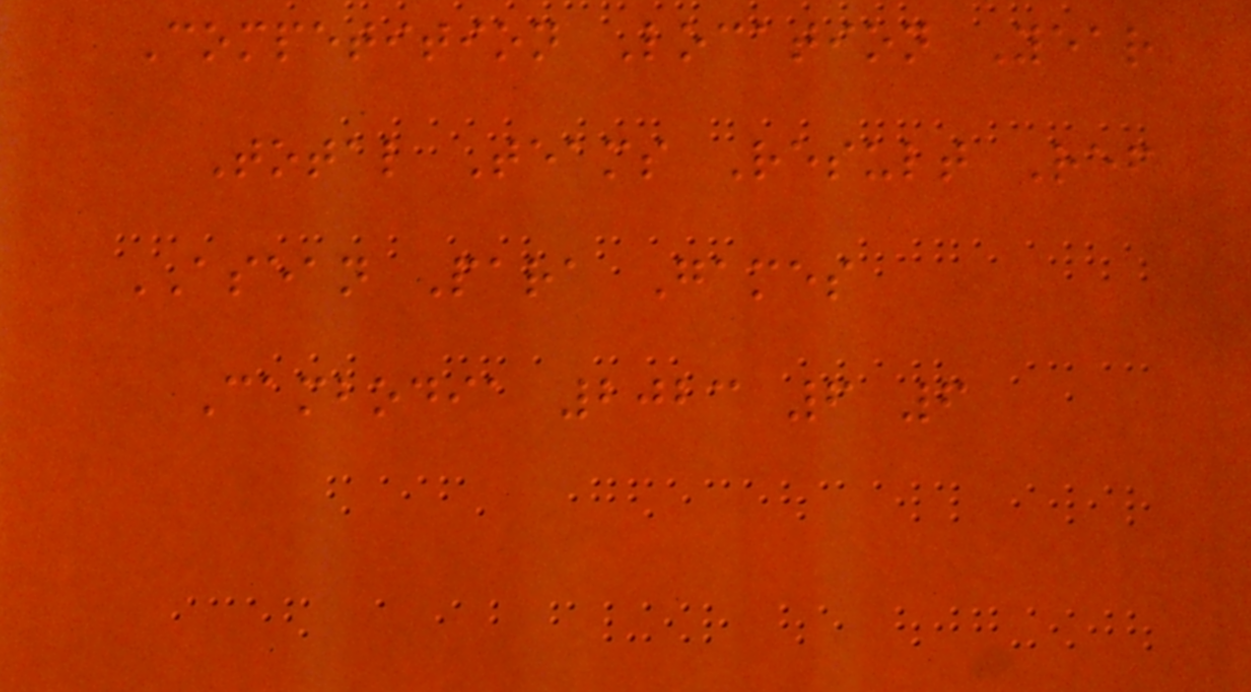Competition Location Year
Total Teams Result Ref
ASEAN Para Games
Cambodia 2023 6 6
